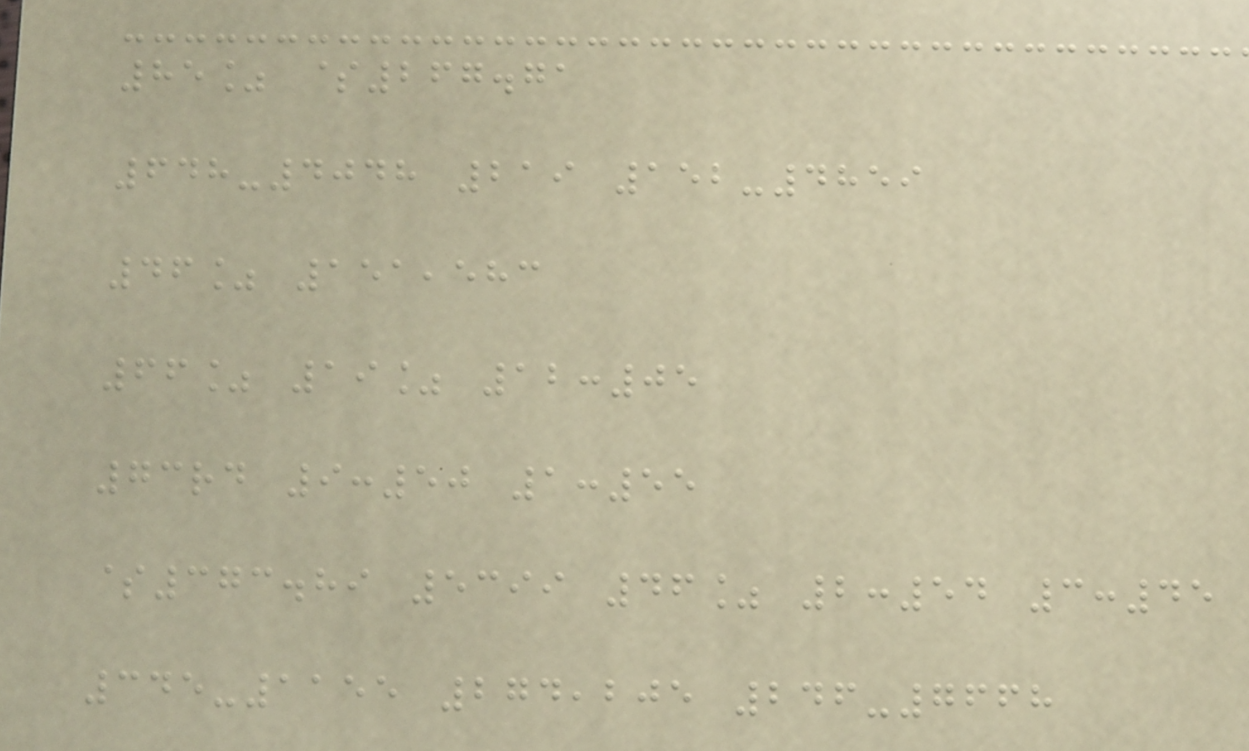85% $267.71
648-4048 219 152-4859
46% 151,583
66% 19% 12:05
73rd 9:50 1:55
$373.89 5399 46% 2:54 3:45
345-1155 274,205 246-7668
